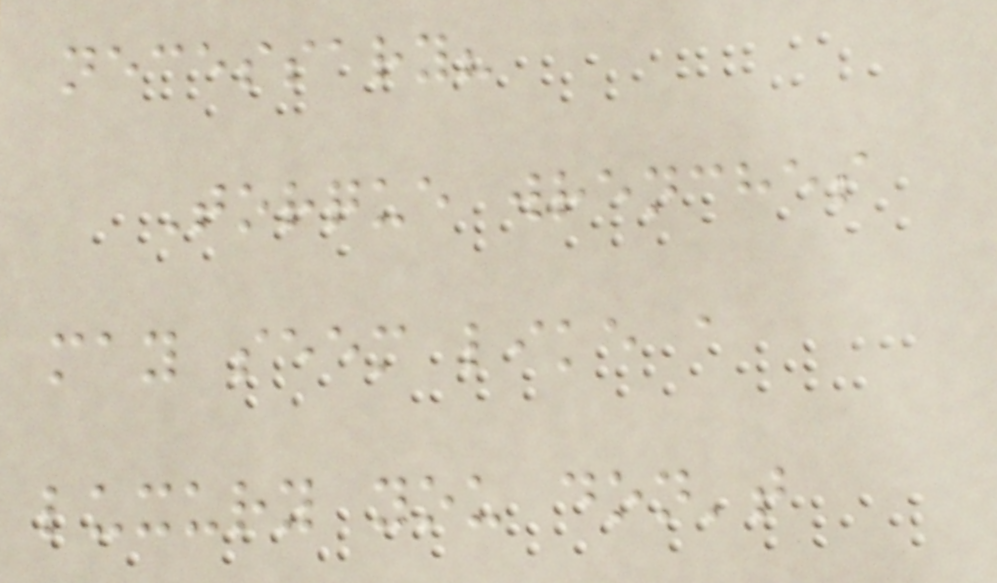necessary?
Torque wrenches
may seem like a
luxury you don't
